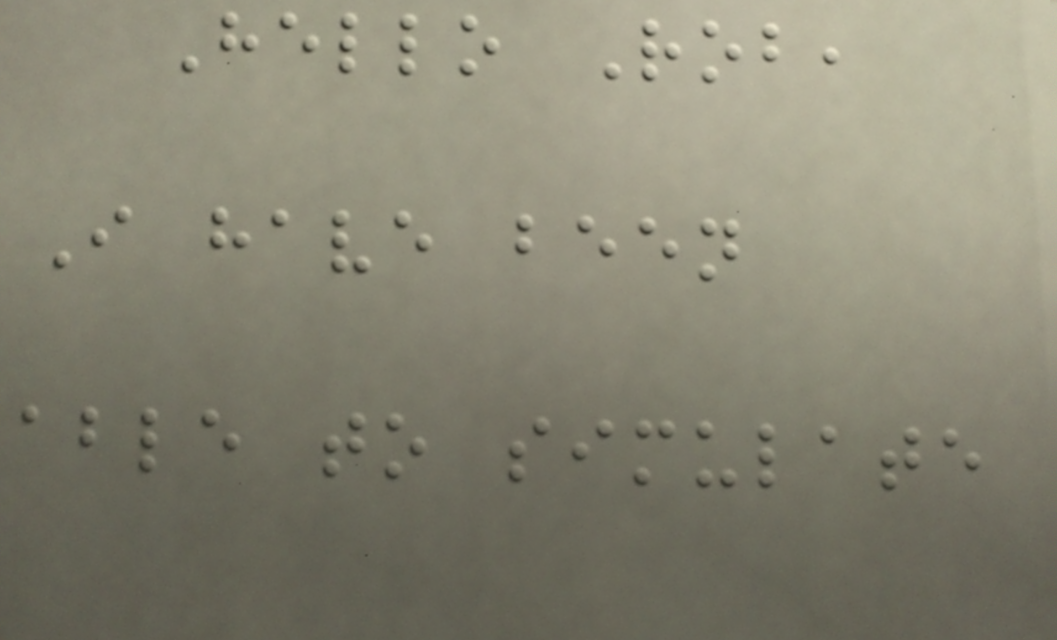Hello Rob,
I have been
able to simulate
